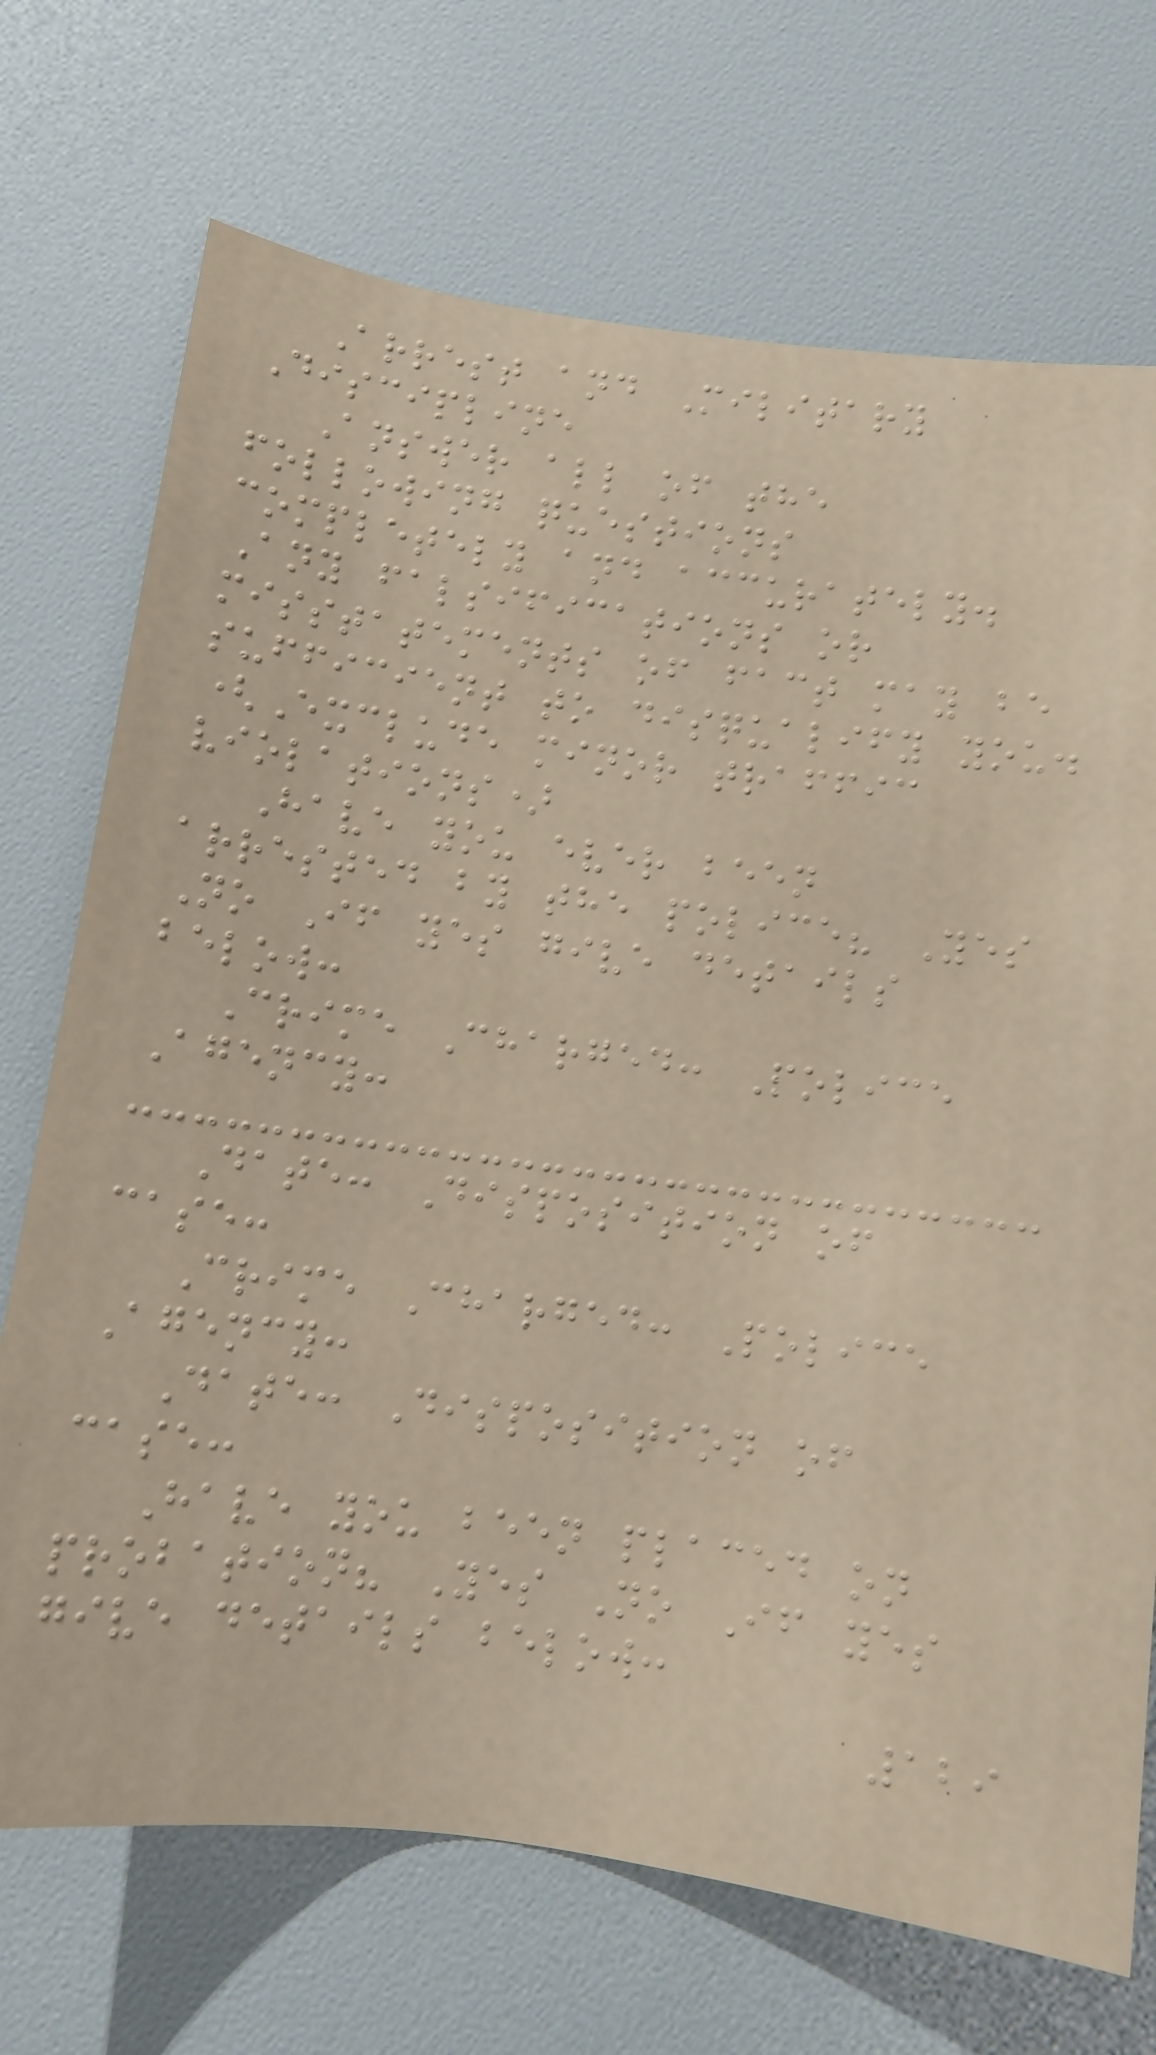Arrest and Military
Discipline
Answer all of the
following questions
completely and accurately.
Any falsifications or
misstatements of fact may be
sufficient to disqualify you.
(Exclude minor traffic
violations)
Have you ever been
arrested by the police? Yes
No If yes give details
below:
Crime Charged: Police
Agency:
Date: Disposition of
case:
Crime Charged: Police
Agency:
Date: Disposition of
case:
Have you been placed on
probation? Yes No If yes
give details below:
129
